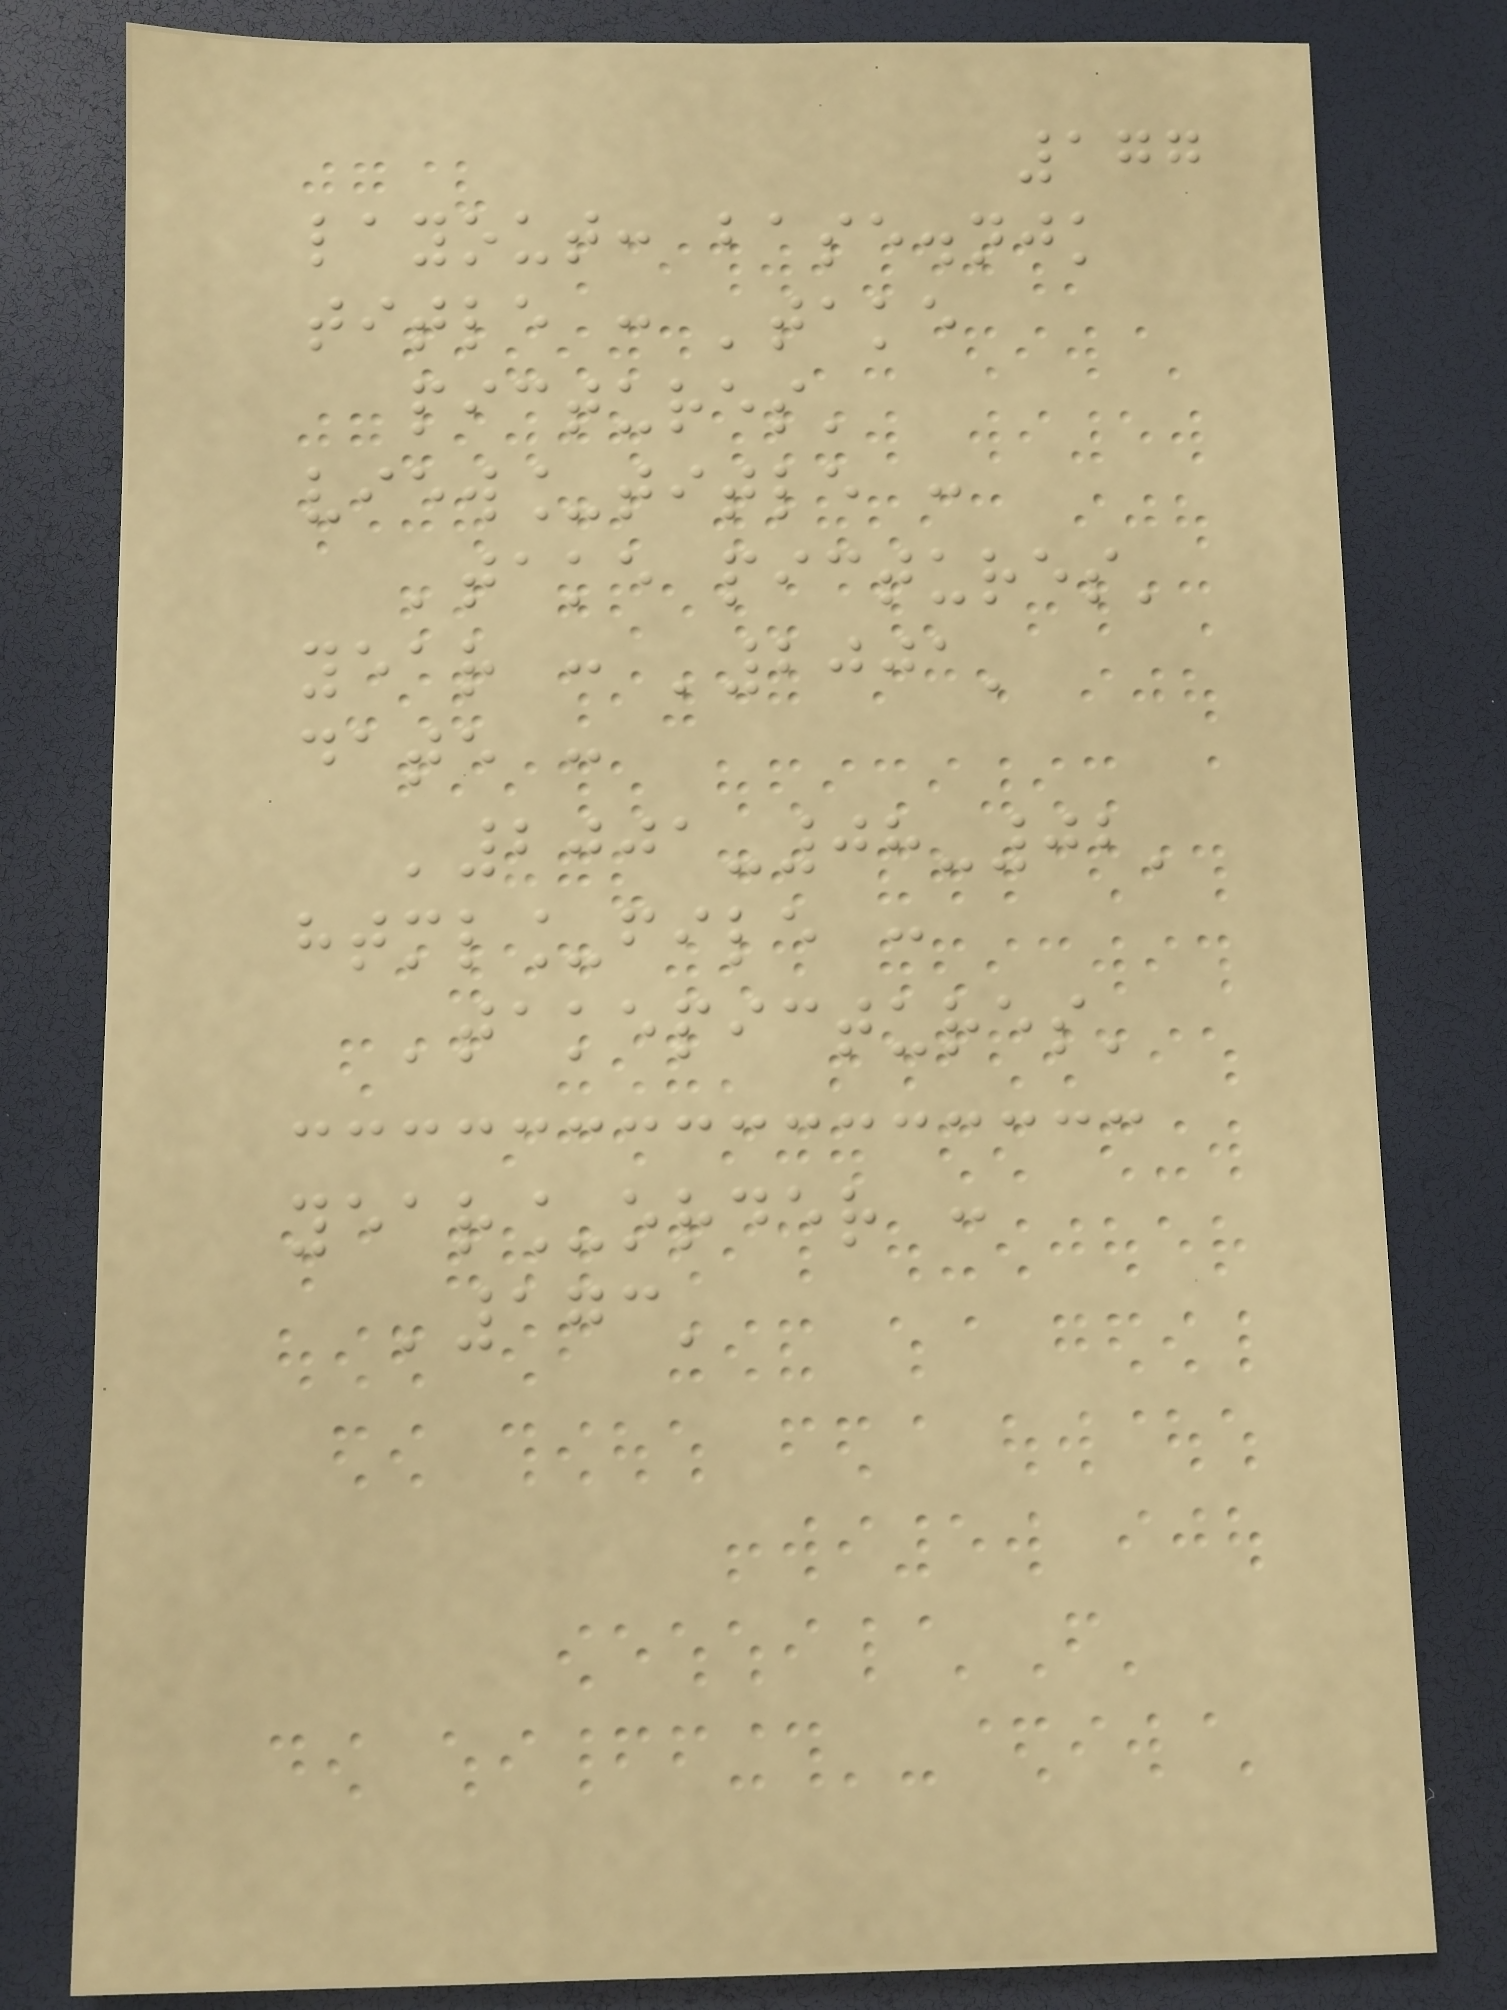177
layout: base.njk
title : 'take
pictures'
view_title :
'take pictures'
year : '2001'
date :
'2001-08-02'
html_file :
'takepictures'
year_order :
'173'
